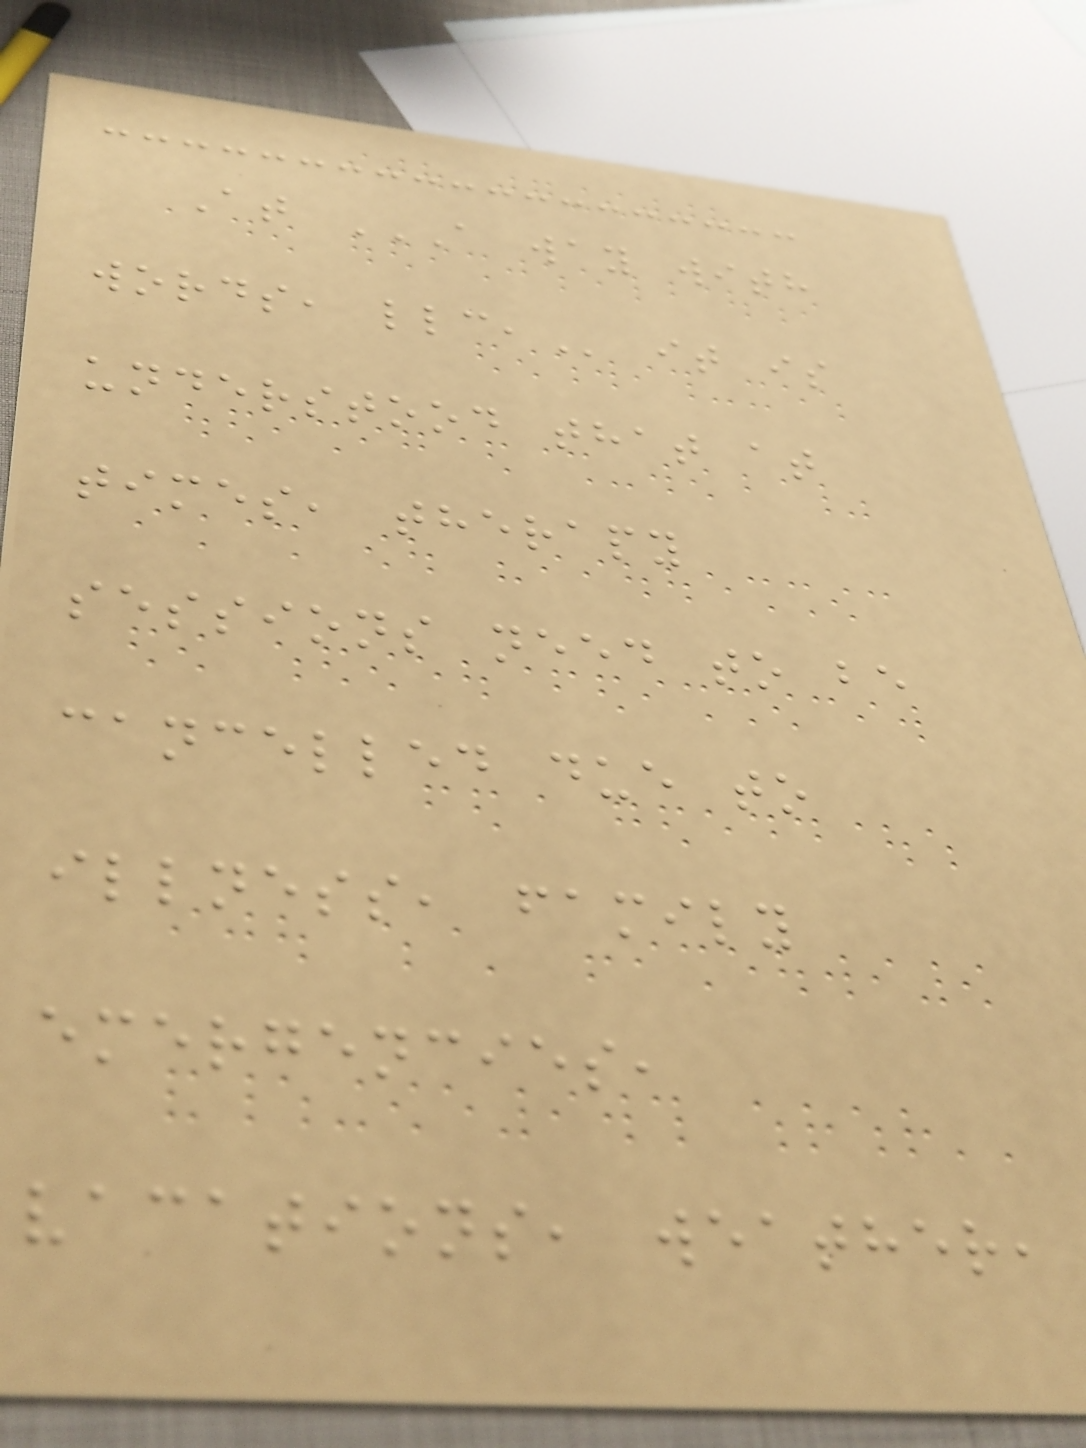At A WAY WITH
WORDS, LLC, it is
understood that at
times, therapy
sessions need to be
cancelled due to
illness, family
emergencies,
vacations, weather,
